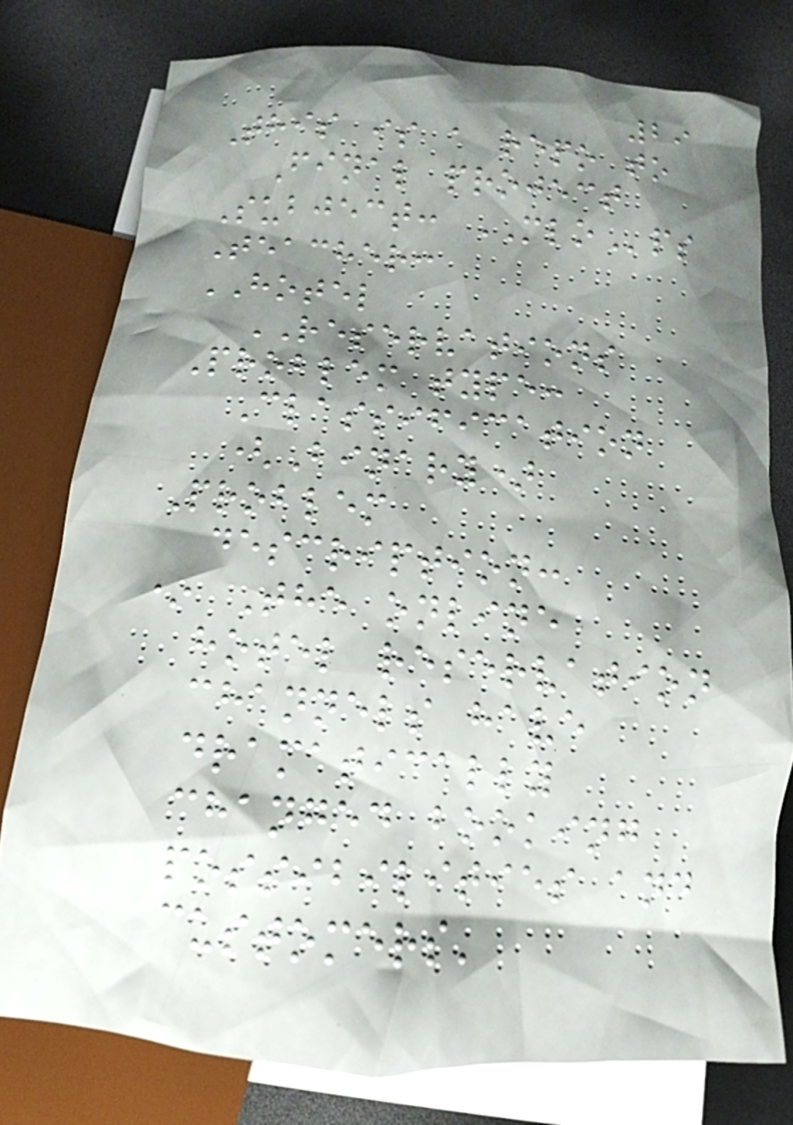29
This is a repo to
Final project
Subject: MLOps
Teacher:
HOTEL
RESERVATIONS
Problem type:
Classification
(Binary)
Problem
description:
* The online
hotel reservation
channels have
dramatically
changed booking
possibilities and
customers'
